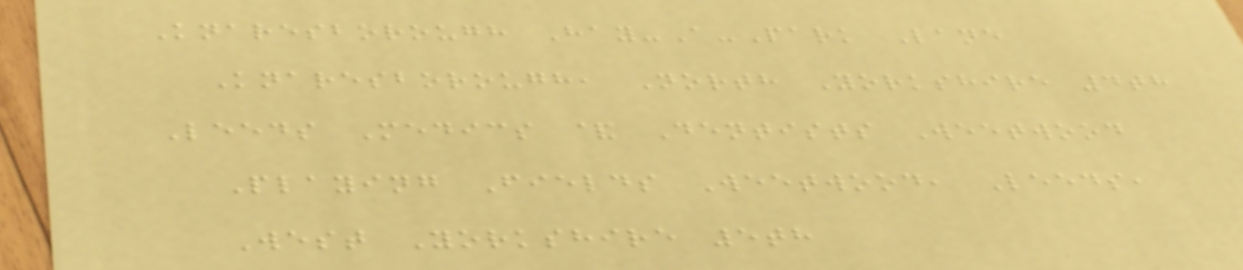Knaresborough Hay-A-Park Lane
Knaresborough, North Yorkshire 4th
Leeds Medics & Dentists Weetwood
Playing Fields Weetwood, Leeds,
West Yorkshire 5th
